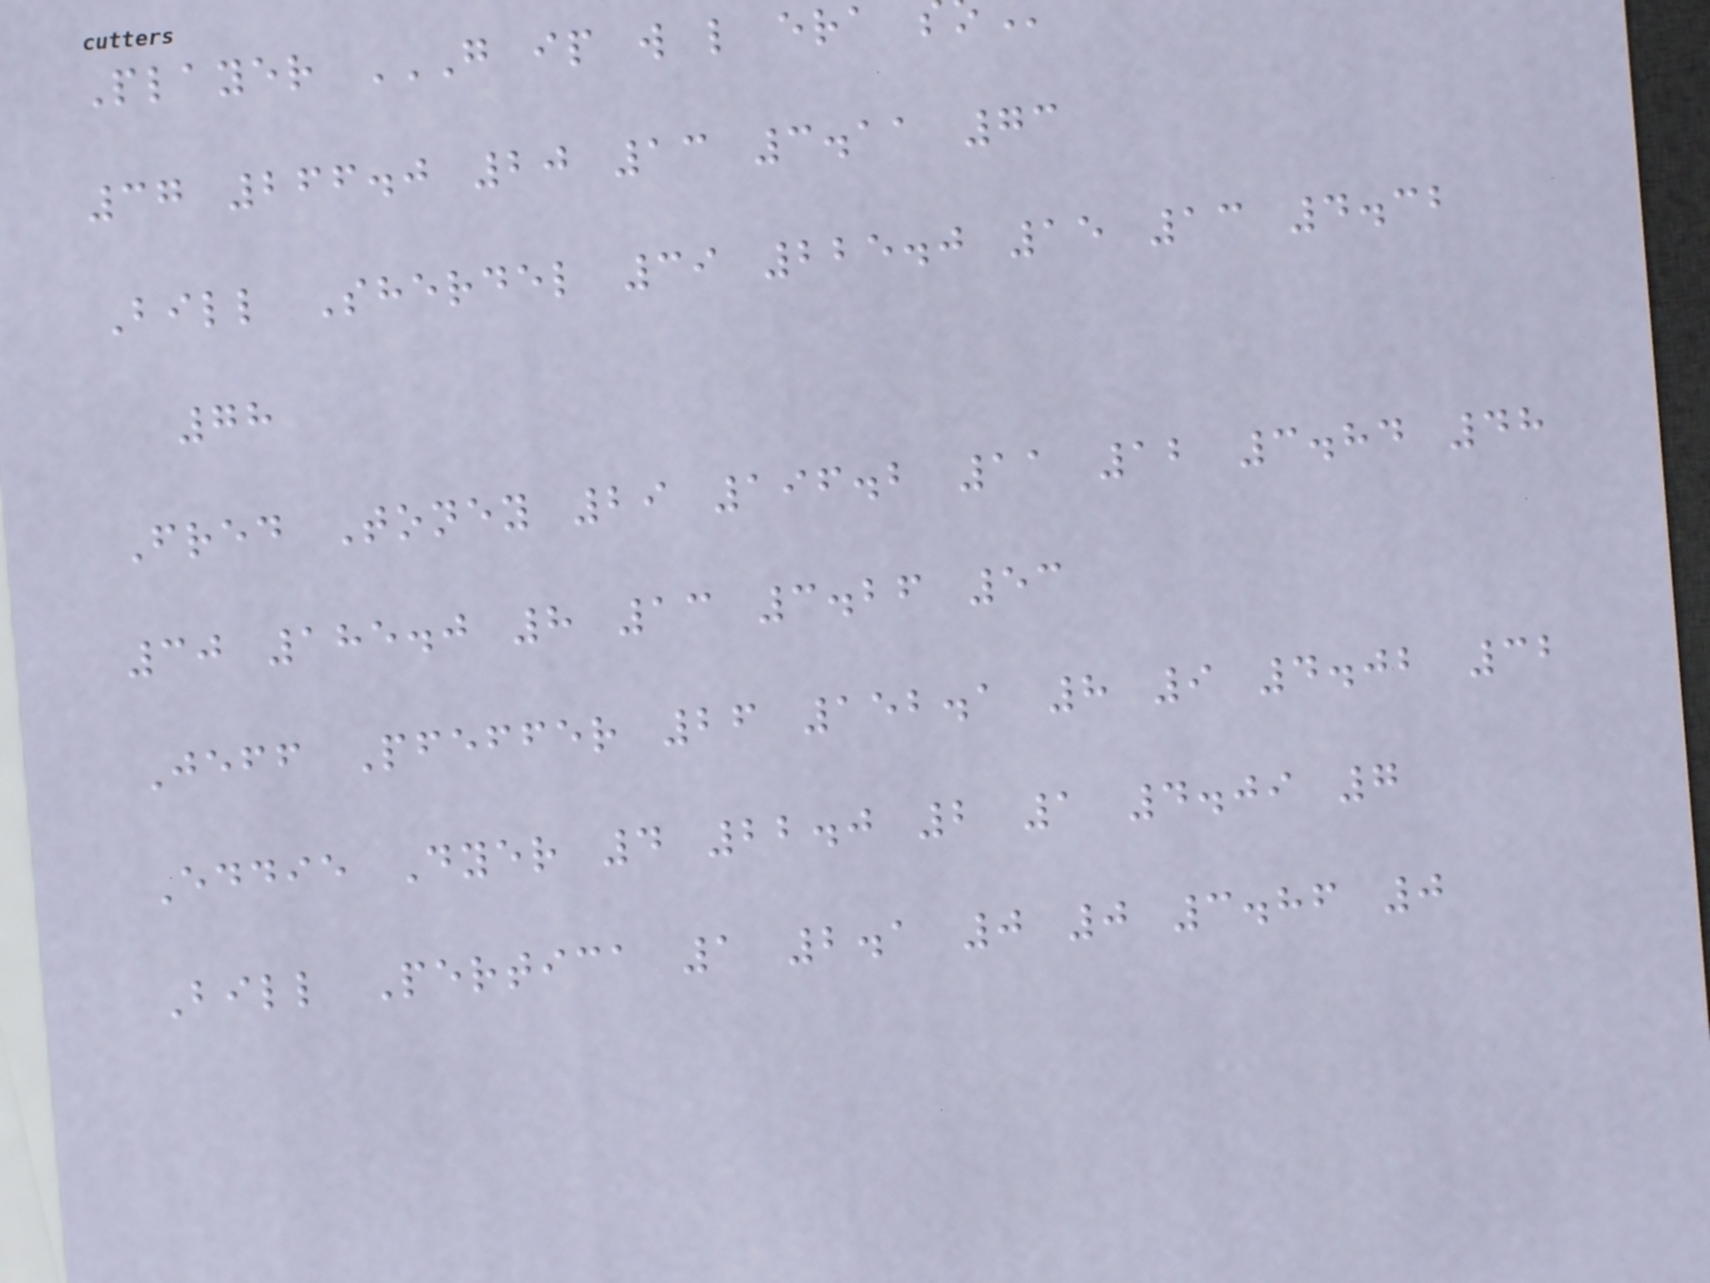37 266.0 20 13 3.11 73
Bill Sherdel 39 225.0 15 13 4.32
78
Fred Toney 29 196.2 11 12 3.84 48
30 185.0 8 13 3.26 53
Jeff Pfeffer 26 152.1 8 9 4.02 32
Eddie Dyer 4 22.0 2 1 4.09 7
Bill Pertica 1 2.1 0 0 3.86 0
